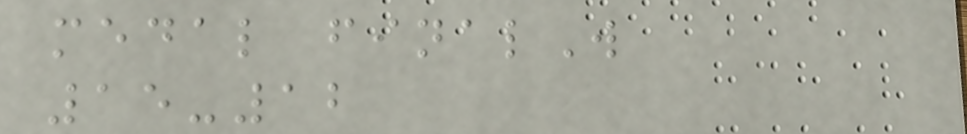medal finalW
15-12
